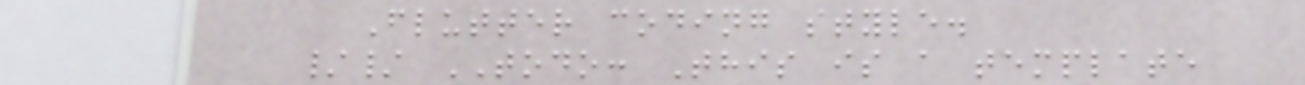Flutter coding style.
// TODO: This is a template
